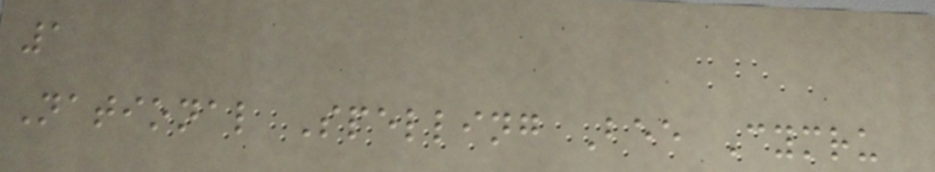1
National Spelling Bee Cymru
